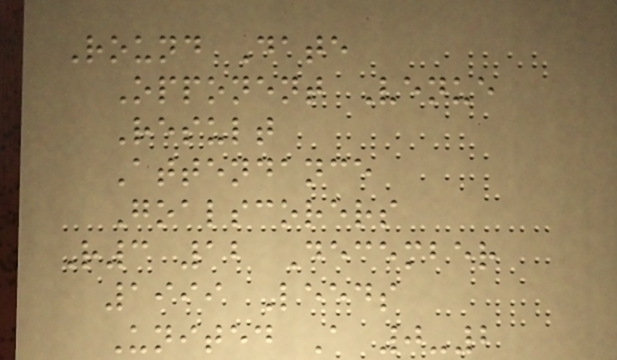Round Date
Opponent Venue
Result
Attendance
Goalscorers
R3 12 December
1999 Leeds
United A 0-2
